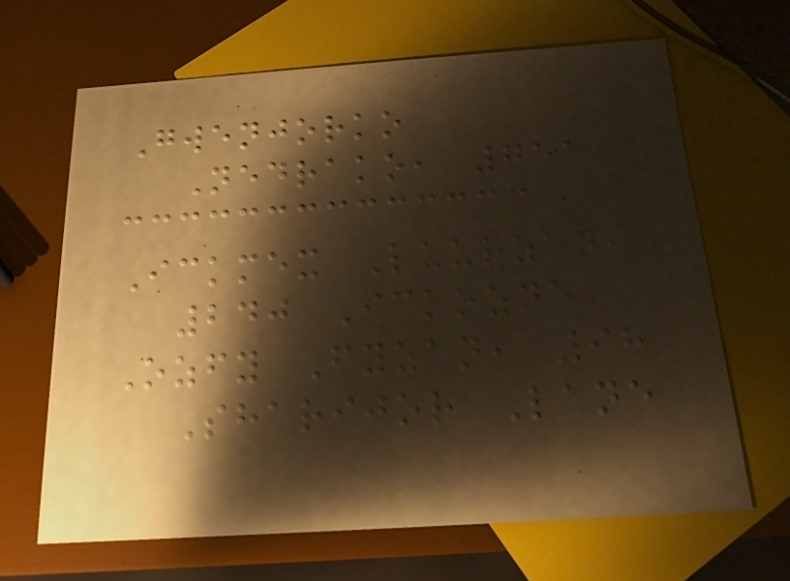Gwenjorko
Nedrako, 751
Ickmex Luurzan,
240 Ickozne
Ozfy Fyzan, 98
Sharijor Lane
